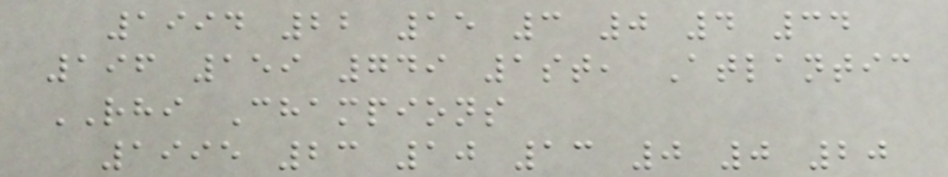1994 22 15 3 0 4 34
196 159 749 1st, Atlantic
RHI Champions
1995 23 10 13 0 0 20
